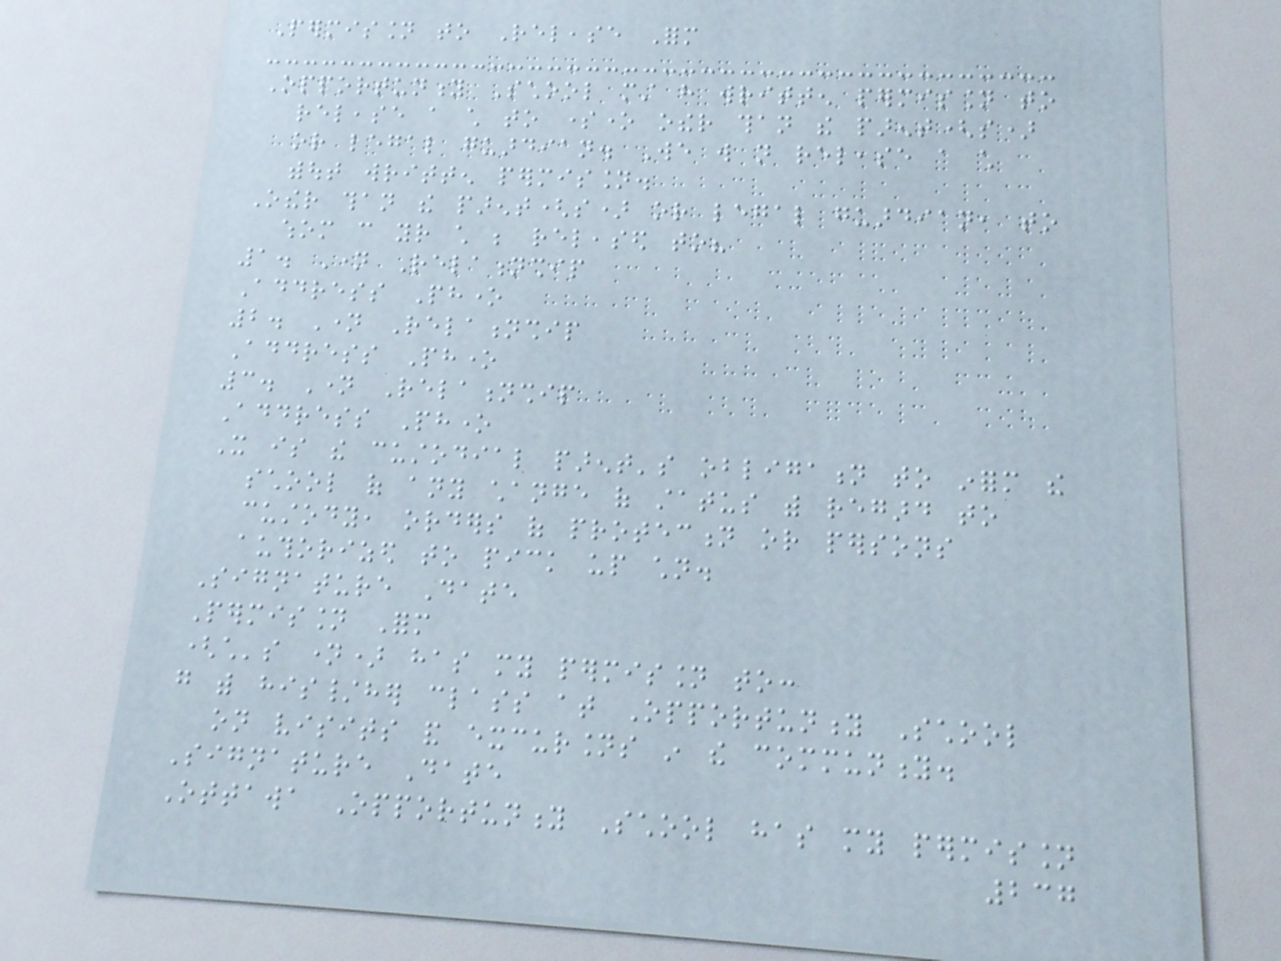Permission to Release Form
Opportunity School must have written permission to
release a child to someone other than the parent(s)
or legal guardian. We will not release a child
without written permission.
Other than the parent(s) or legal guardian, to
whom can your child be released to?
1. Name Relationship
Address Phone
2. Name Relationship
Address Phone
3. Name Relationship
Address Phone
It is the custodial parent's obligation to inform the
school of any change of status with regard to
custody, orders of protection or persons
authorized to pick up children.
Signature Date
Permission Form
(child's name) has my permission to:
go with his/her class at Opportunity School
on visits and excursions in the community.
Signature Date
Ottawa Opportunity School has my permission
237
